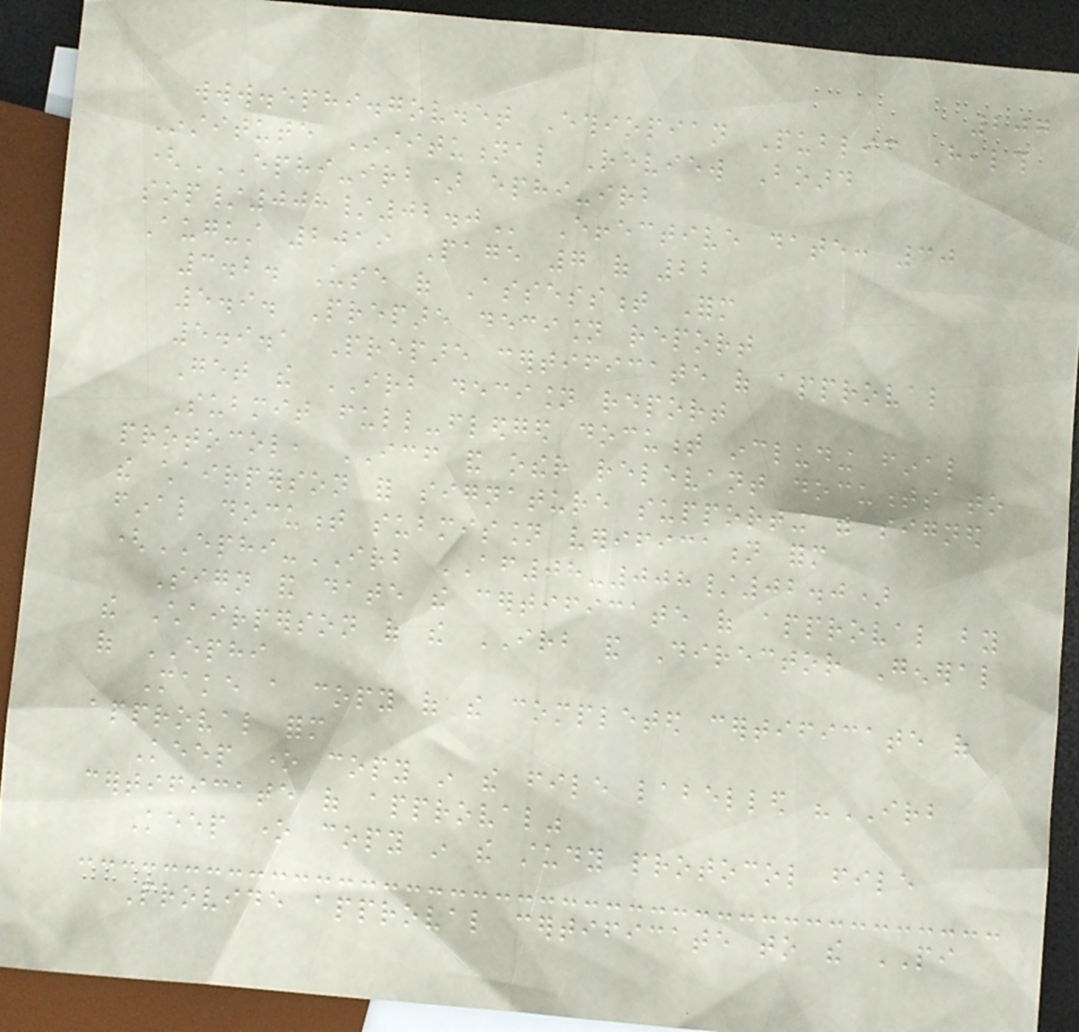207
www.ephi.gov.et Ethiopian Public Health
Institute Institutional Review Board
(EPHI-IRB) EPHI-IRB
SOP/008/02.0 Effective date: 30
August 2019 Page 7 of 22
3.2. Use of Assessment Form
5.9. Prepare decision report
5.9.1 Prepare certificate of approval
Get the IRB decision report
Submit full-fledged document including final
protocol, ICF and other relevant documents to
the chairperson for signature supporting with signed
final document submission verification form
(EPHI-IRB AF08-008/02.0)
Sign and date the certificate of approval by
the Chairperson of the IRB and Director General
of EPHI
Make a copy of the completed certificate of
approval form
Keep one copy in the file labelled "IRB
certificate of approval"
Keep one copy in the study protocol file
Provide approval certificate to the PI
